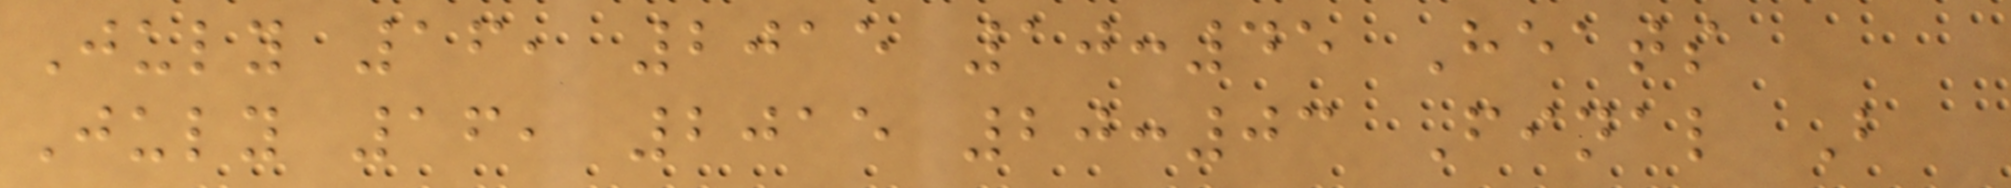July 16, 2015 10:45 Heats
July 16, 2015 20:03 Final B
